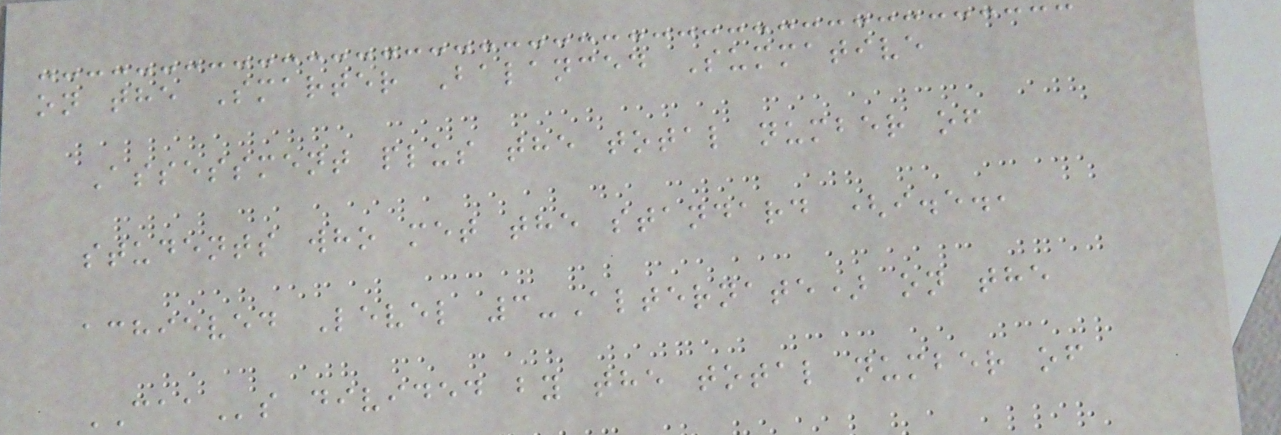on the Smarter Balanced Summative
Assessment plus the total number of
students who met the standard (i.e.,
achieved Level 3-Alternate) on the
CAAs divided by the total number of
